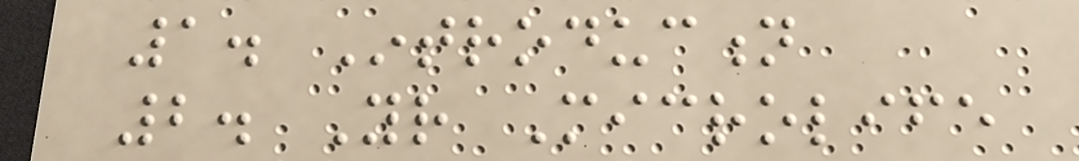1. Introduction
2. Your Microlife
